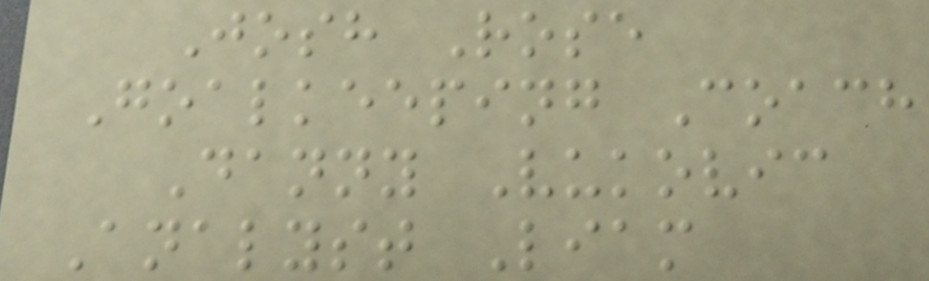Josh Rose
Goalkeeping Coach
Danny Vukovic
Analyst Liam
